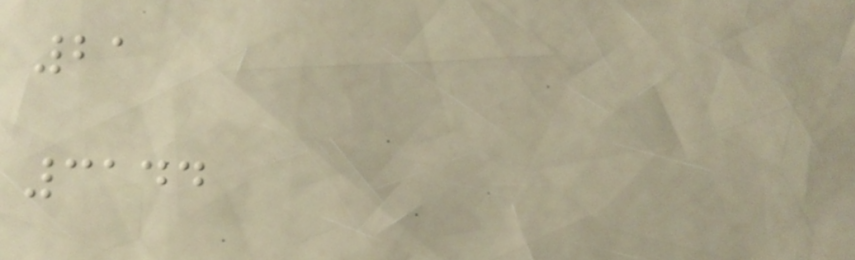21
3144
